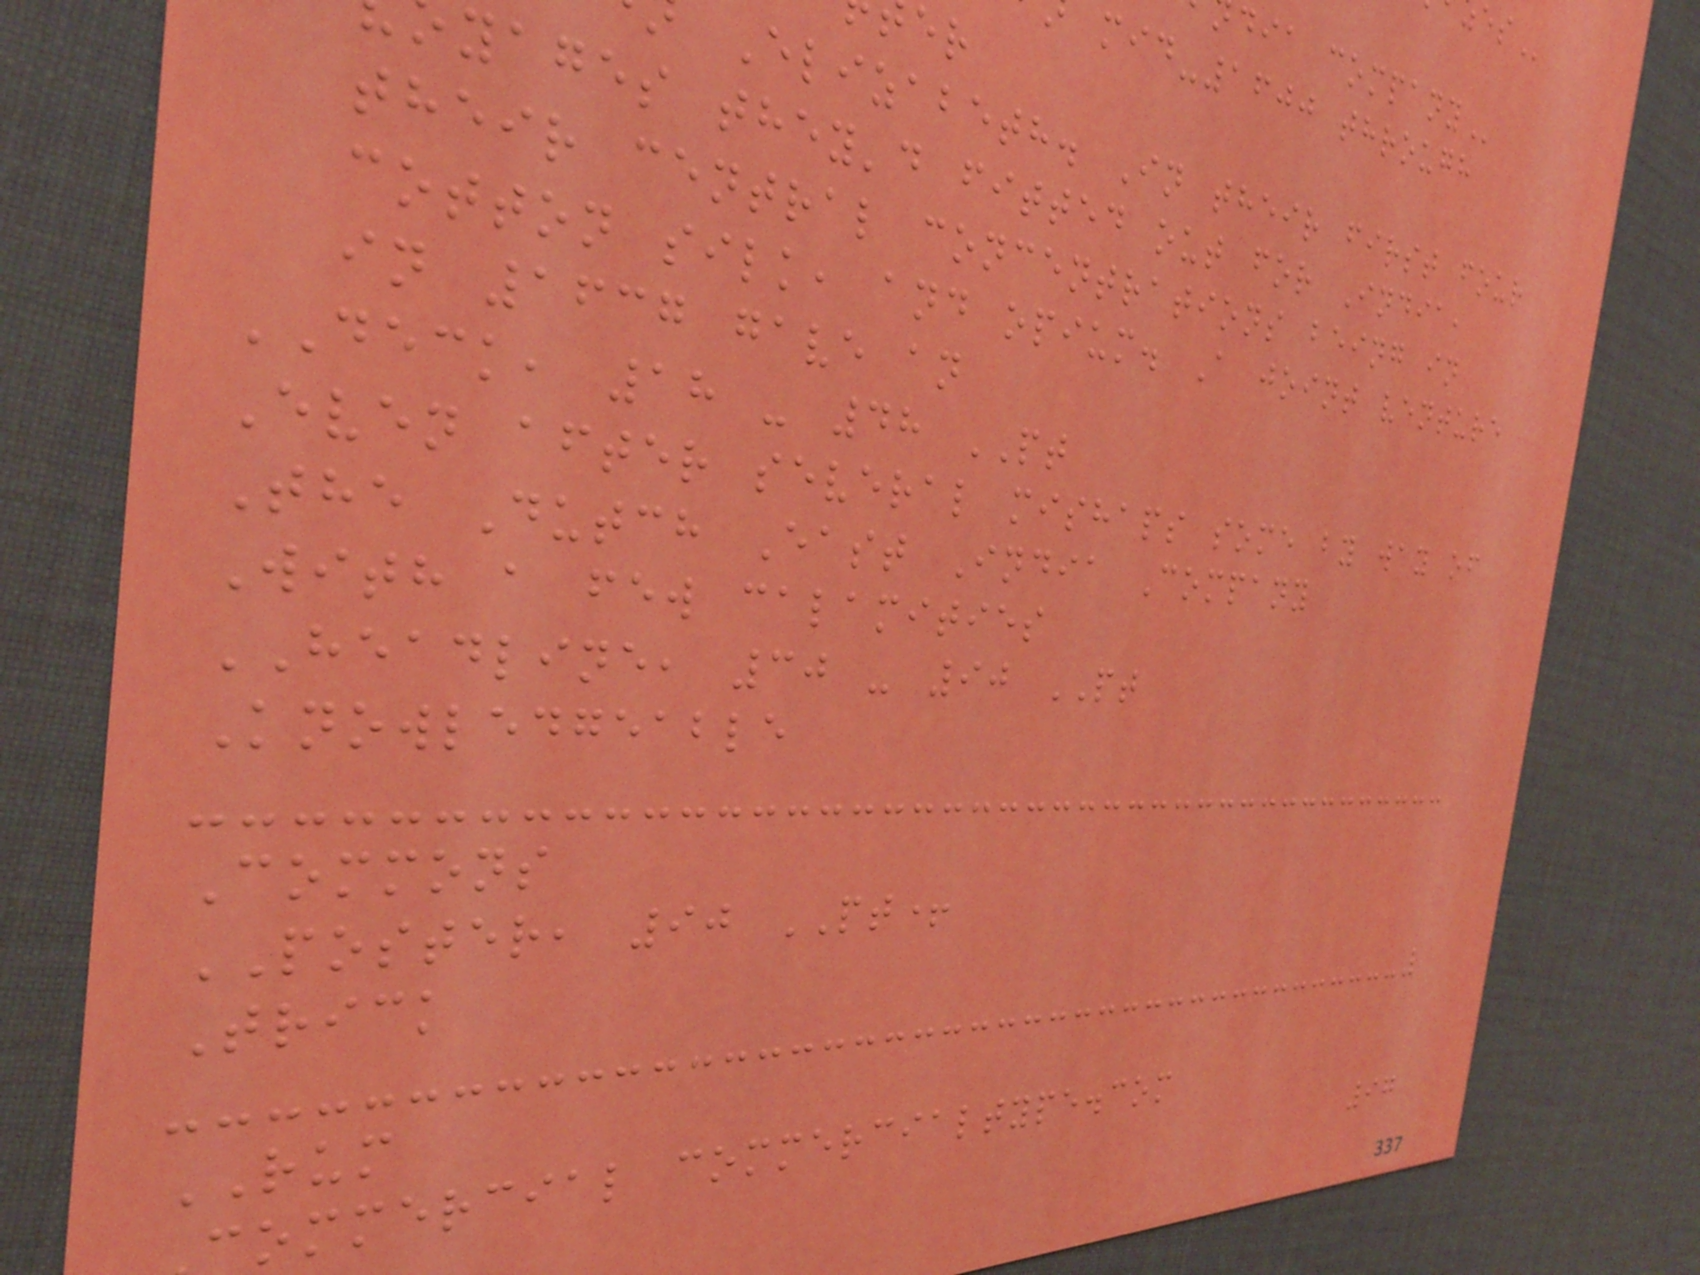mid-1600 through
Elizabeth. In their first four
yages they'd fitted out for India,
their central concentrations being in
cotton silk, and opium. A joint venture
in 1637 gave an
DECK, 18 - 48 PT
Even after several mishaps some by way of
The Dutch East India Company
With a few calamities
HEADLINE, 30 - 90 PT
Knowledgeable
Commons
POSTER, 90 PT+
Trick
RUM
ommercial commercialtype.com
97
